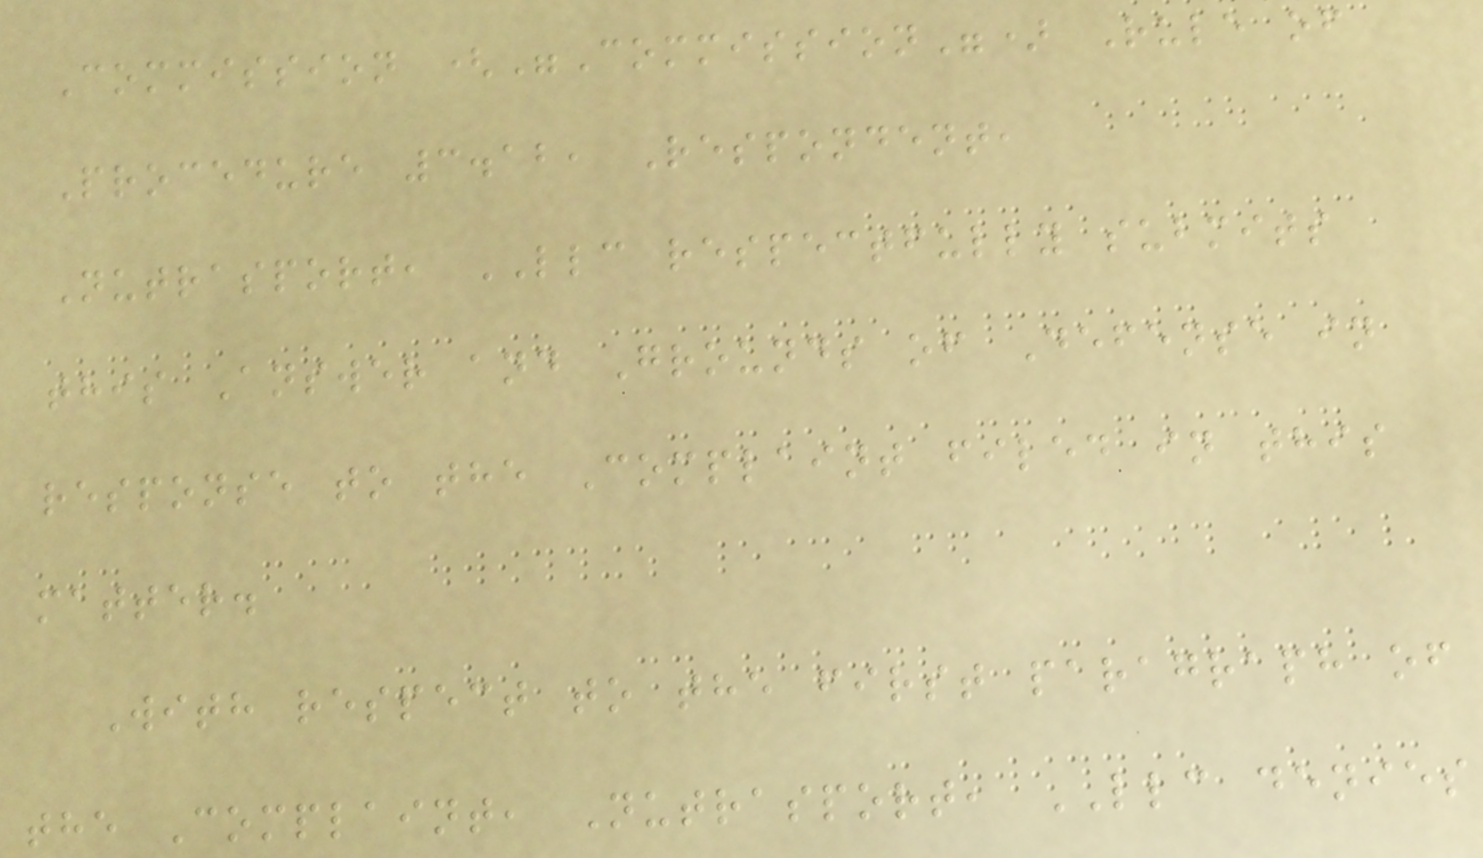Commission ("Commission") Rule of
Procedure 3.12, Respondent,
Nutrasport, LLC respectfully submits
this Answer and Grounds of Defense in
response to the Complaint filed in this
matter.
With respect to the first paragraph of
the Complaint, Nutrasport, LLC denies
